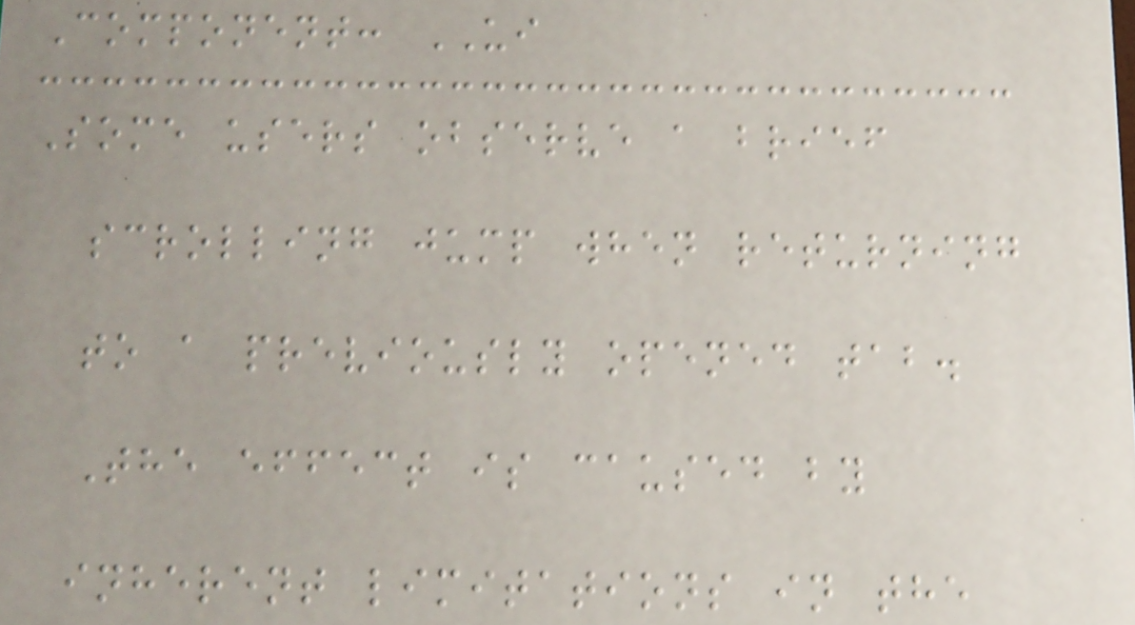Component: UI
Some users observe a brief
scrolling jump when returning
to a previously opened tab.
The effect is caused by
inherent limitations in the
